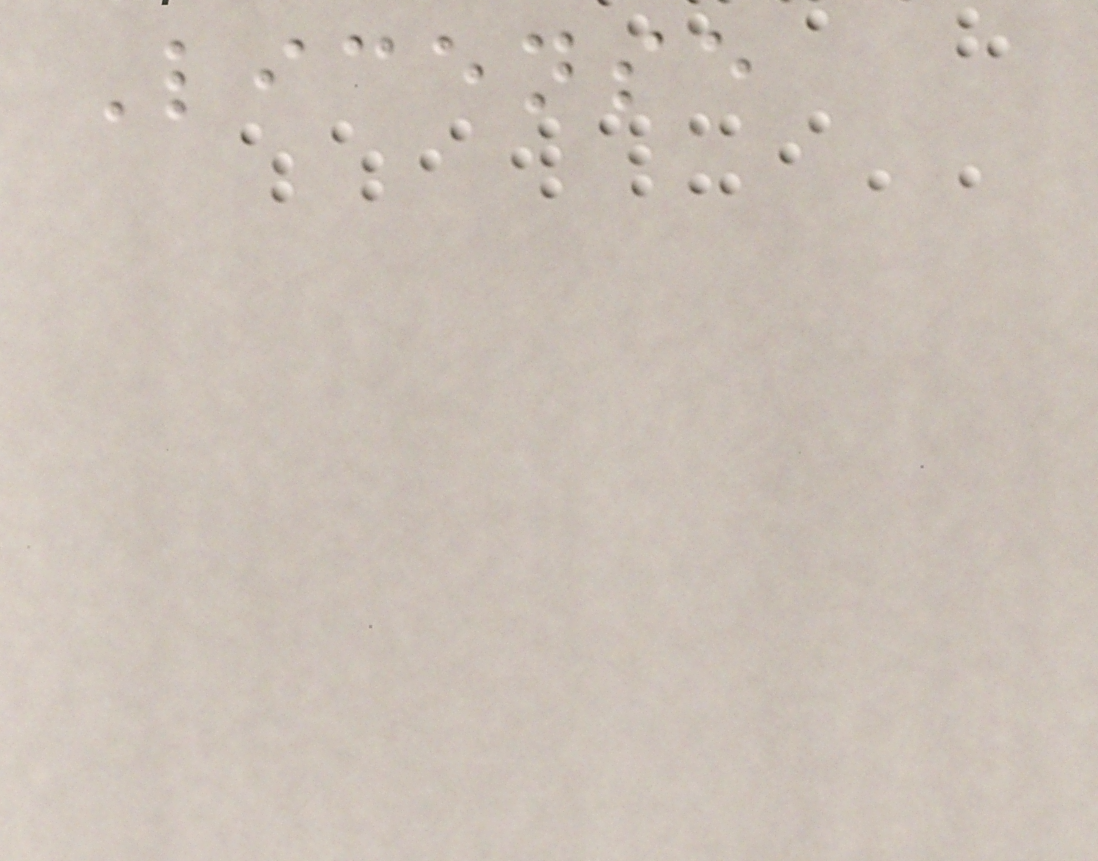License
